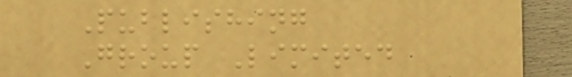Publishing
Group Limited
